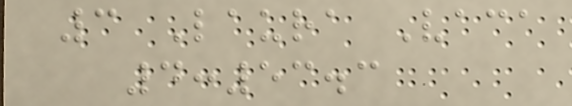3 Laura Vaca
4:53.3
